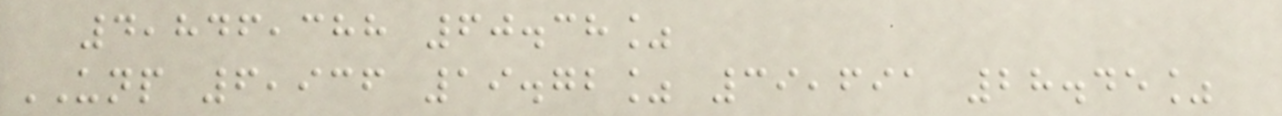4,846,388 60.38%
UNP 6,936 19.72% 39,691 28.45%
